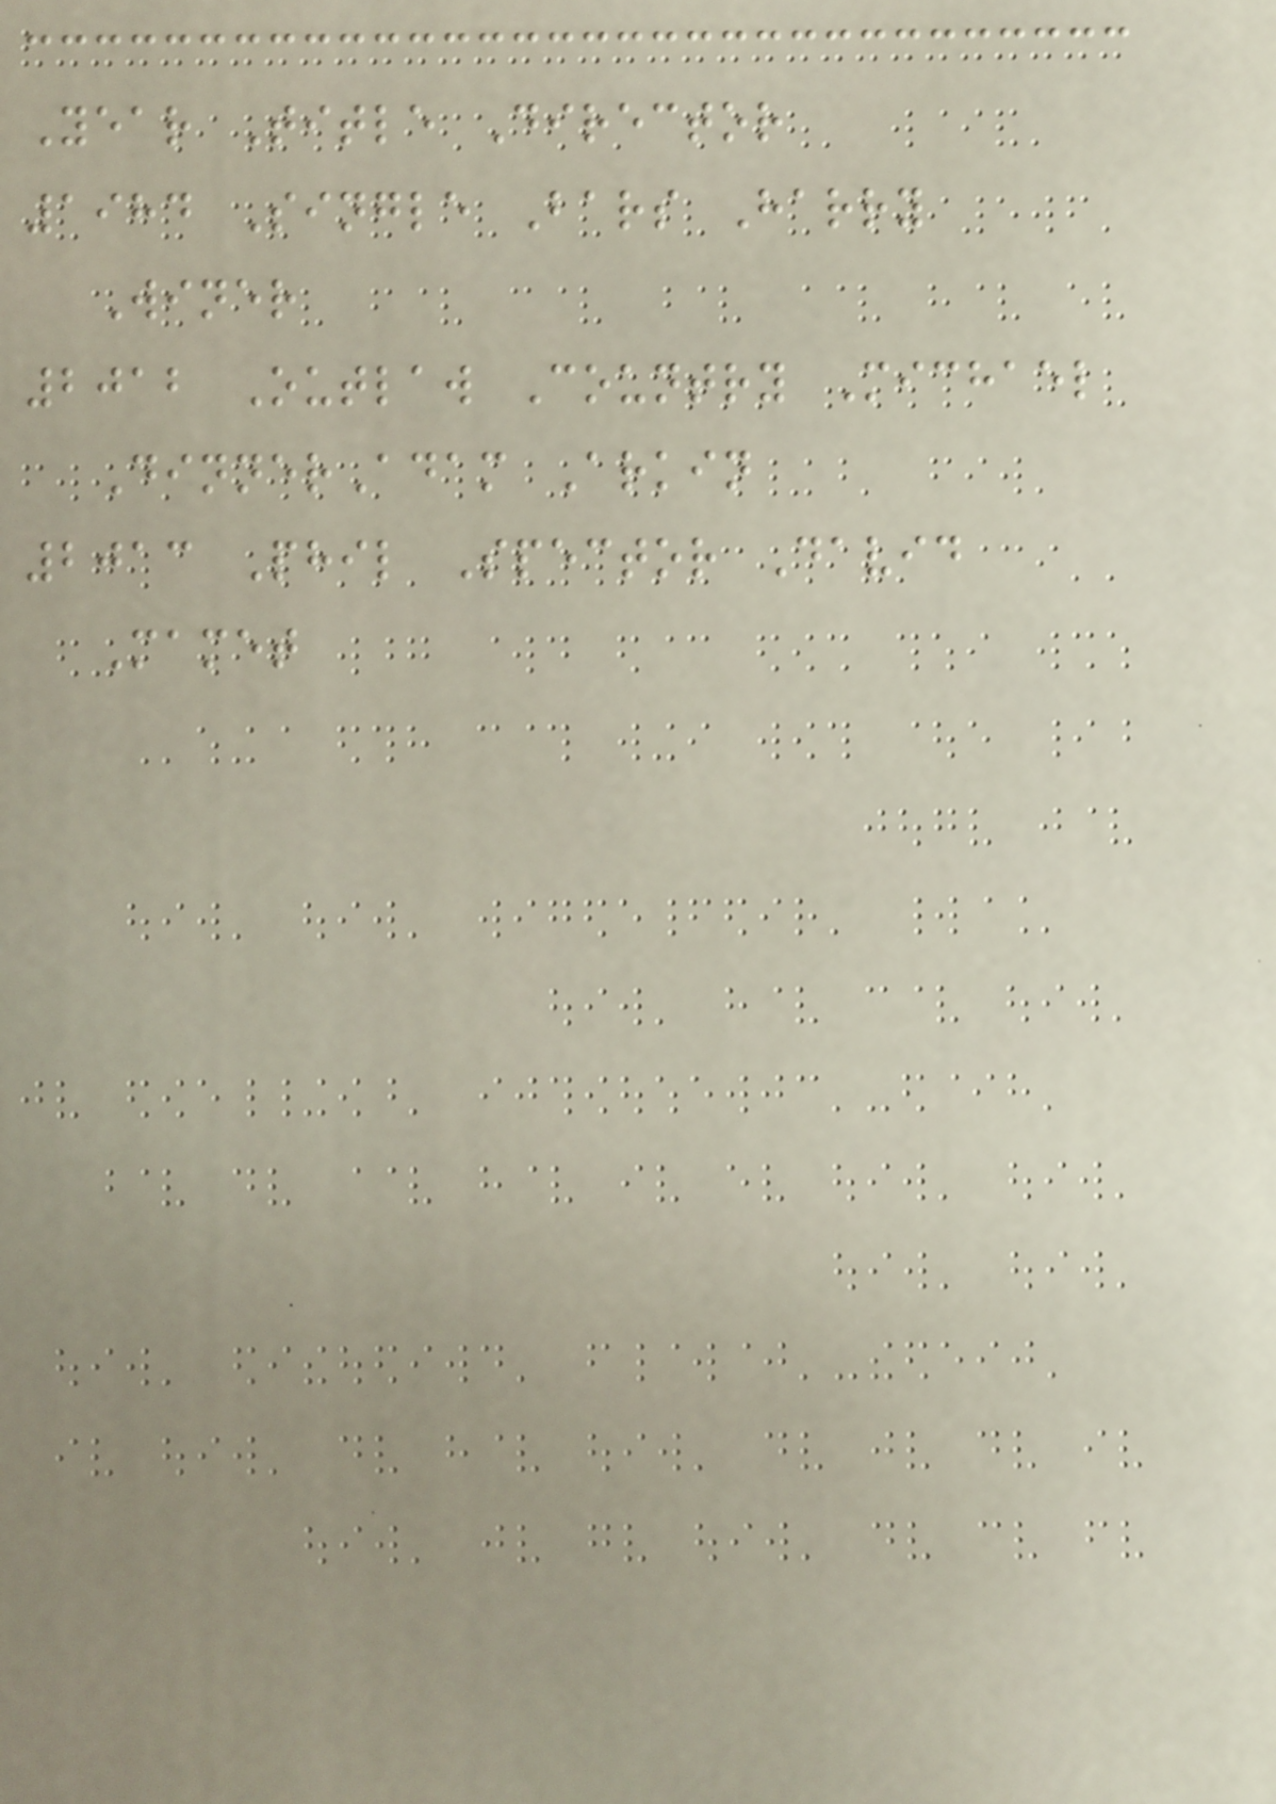Year Title Director
1984 Single Bars Harry
Winer
2012 Outlaw Country Michael
DinnerAdam Arkin
2013 Phil Spector David
Mamet
